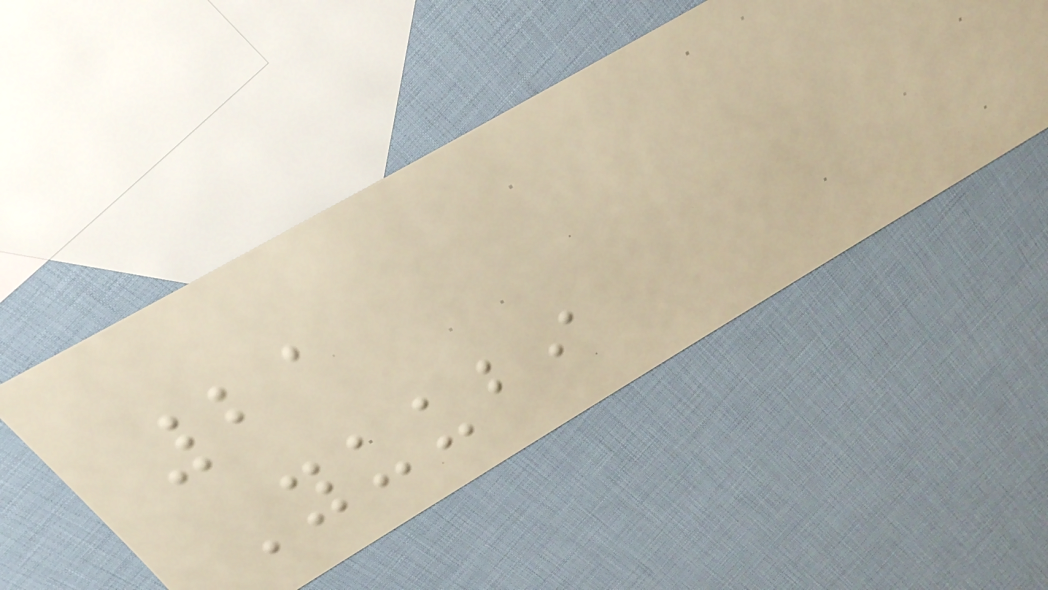21
Yuubi
